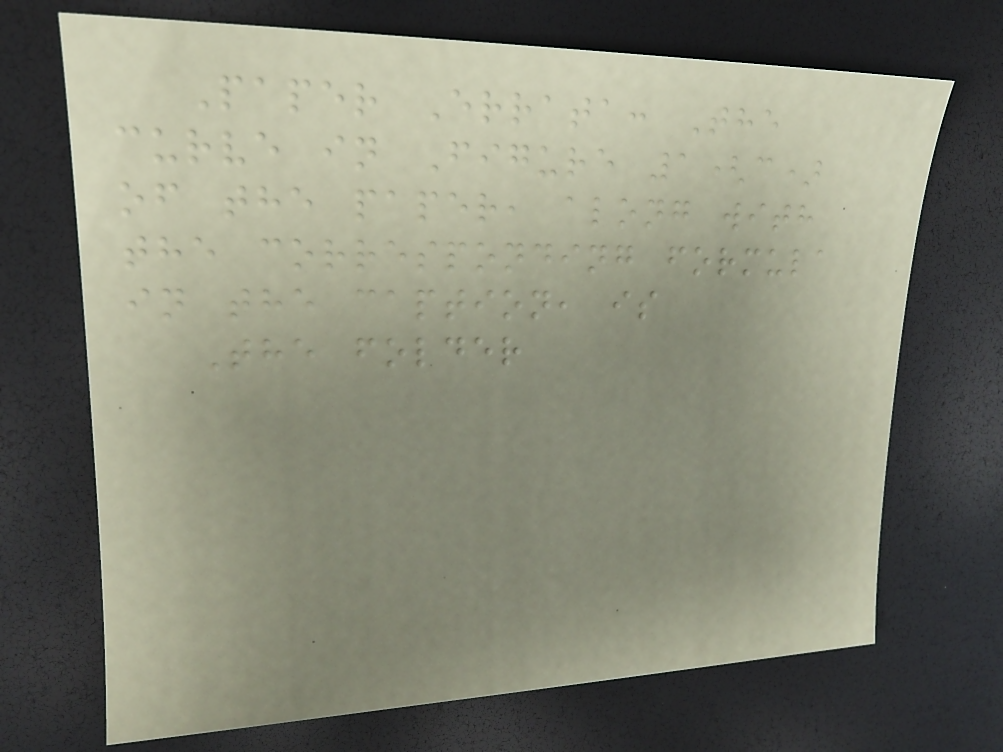Paper Errata: The
curve in Figure 1(c)
of the paper, along with
the corresponding formula
in the caption, is
The folder
